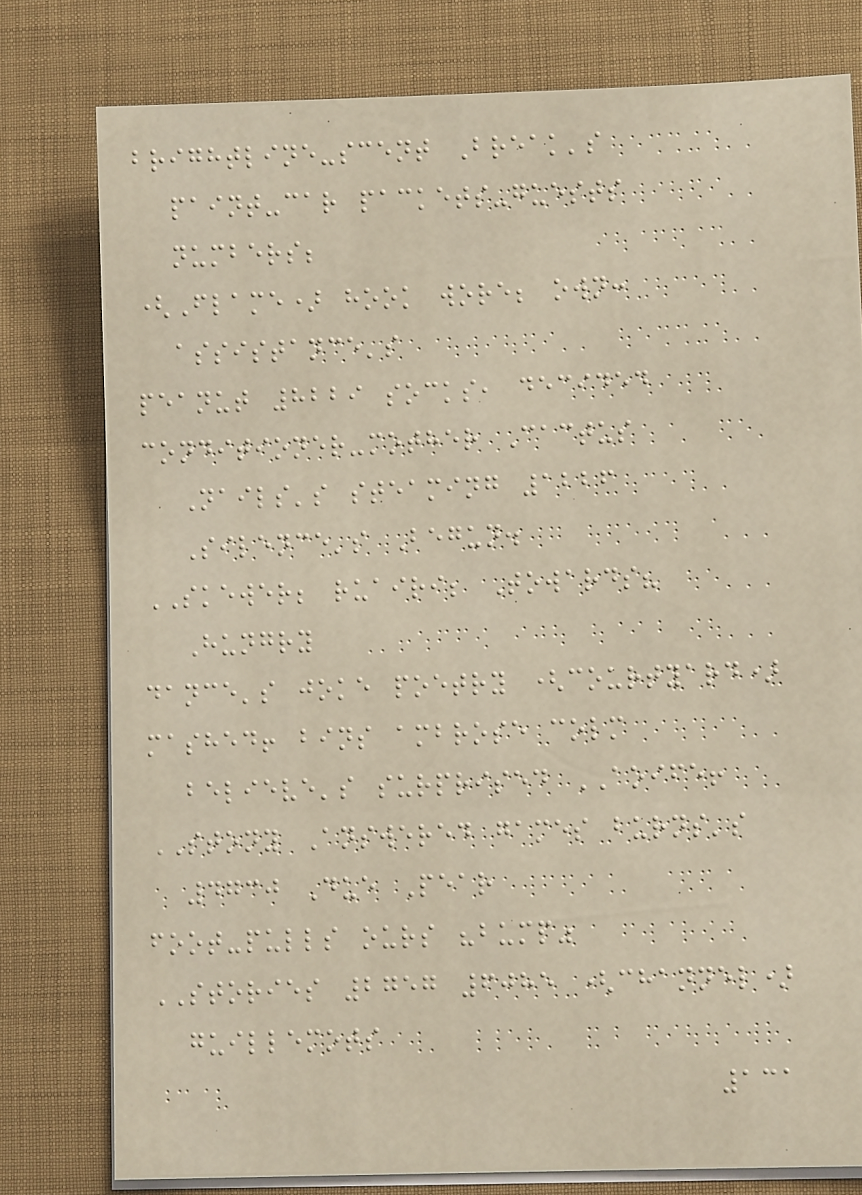brightline-scent Break's
paint-car packets-guests
numbers;
(Flame) hook wore; own:
assistance's
peanut 8229 socks, decided
conditioner-mother Cactus
Nails's steaming 1226
Silence's Begun.
SKEWER; ruairi; Towards?
Hungry
dance's joke poetry (courtyard)
mashed! bins ambrose colm
believe's surprised AOIFE!
STONY Answered games burns's
4730 Due Pear
foot-pulls ours "bump"
STORIES 2757 6085 (channel)
guillemots
131
